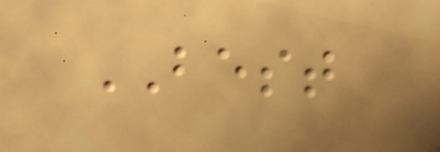BEST
